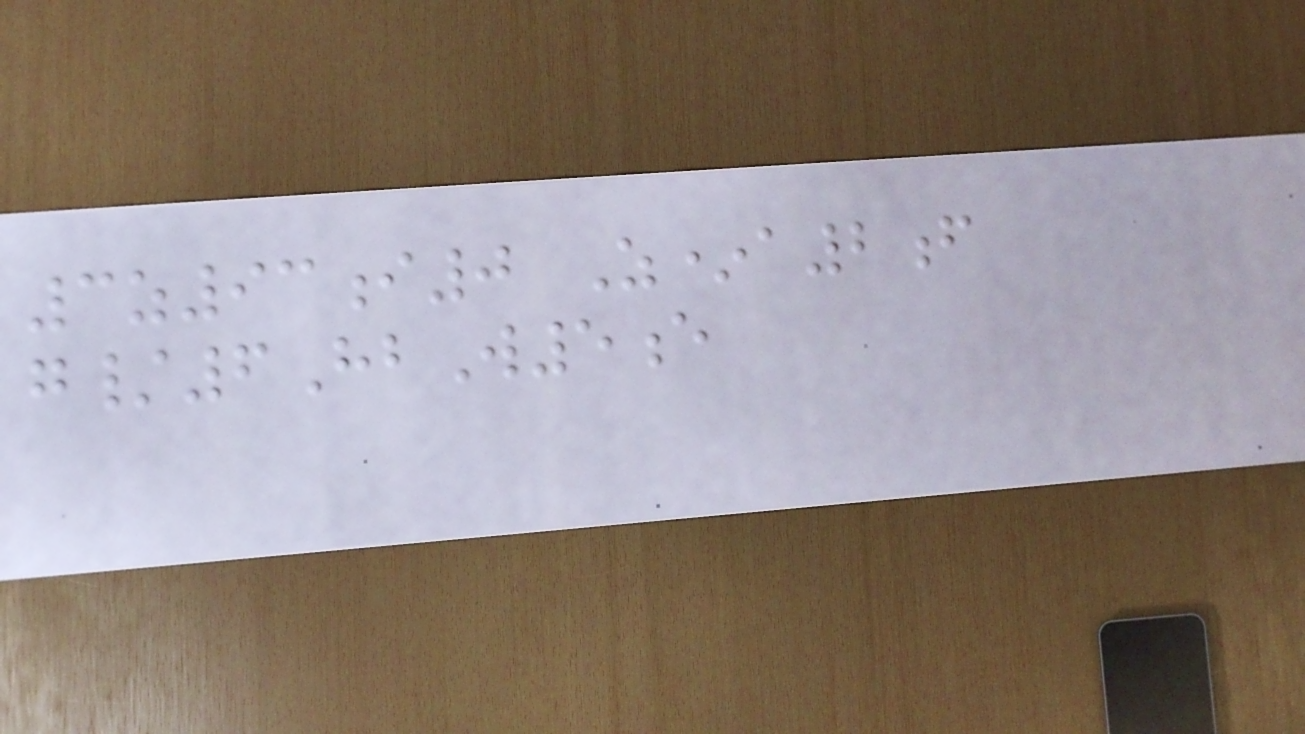3z93i0 Z*a2f
g/6HbW5e
